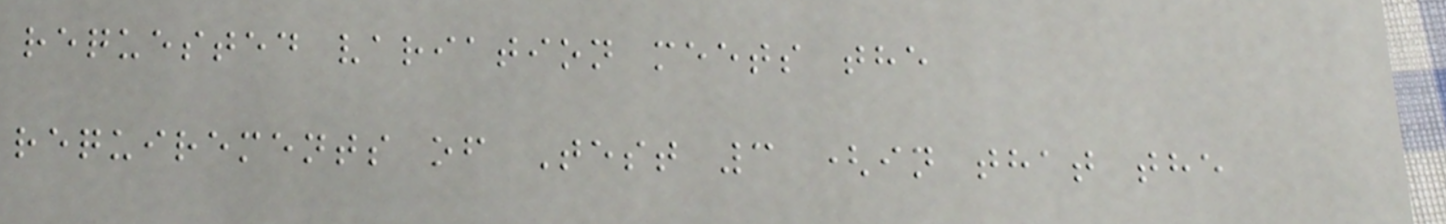requested variation meets the
requirements of Test 3 (in that the
